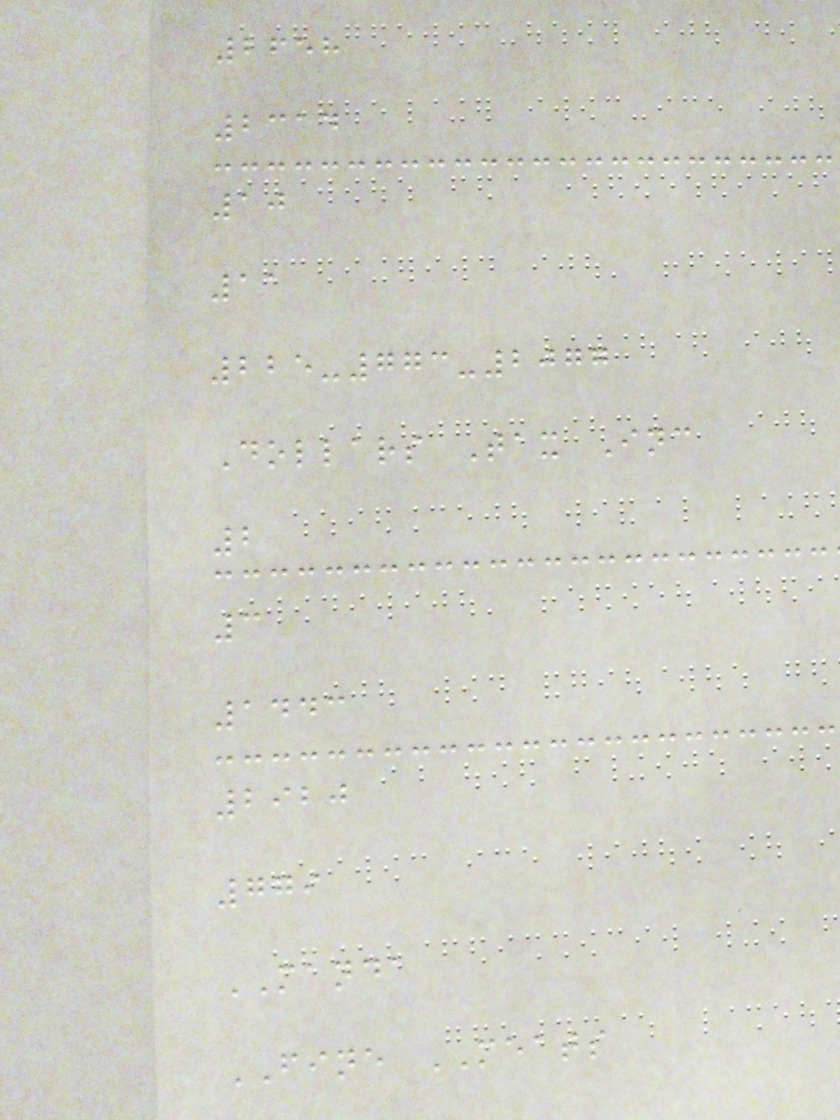2658
2314
10
11
225-773-2077
Dollars Tax Inc
2
3
1443
2920
779
MANDA
FINE MEATS
